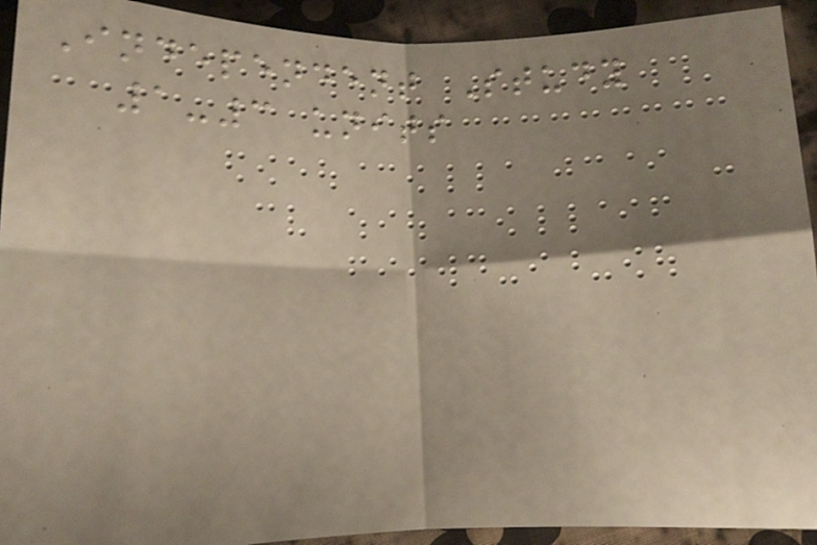Independent Study
1-3 units
